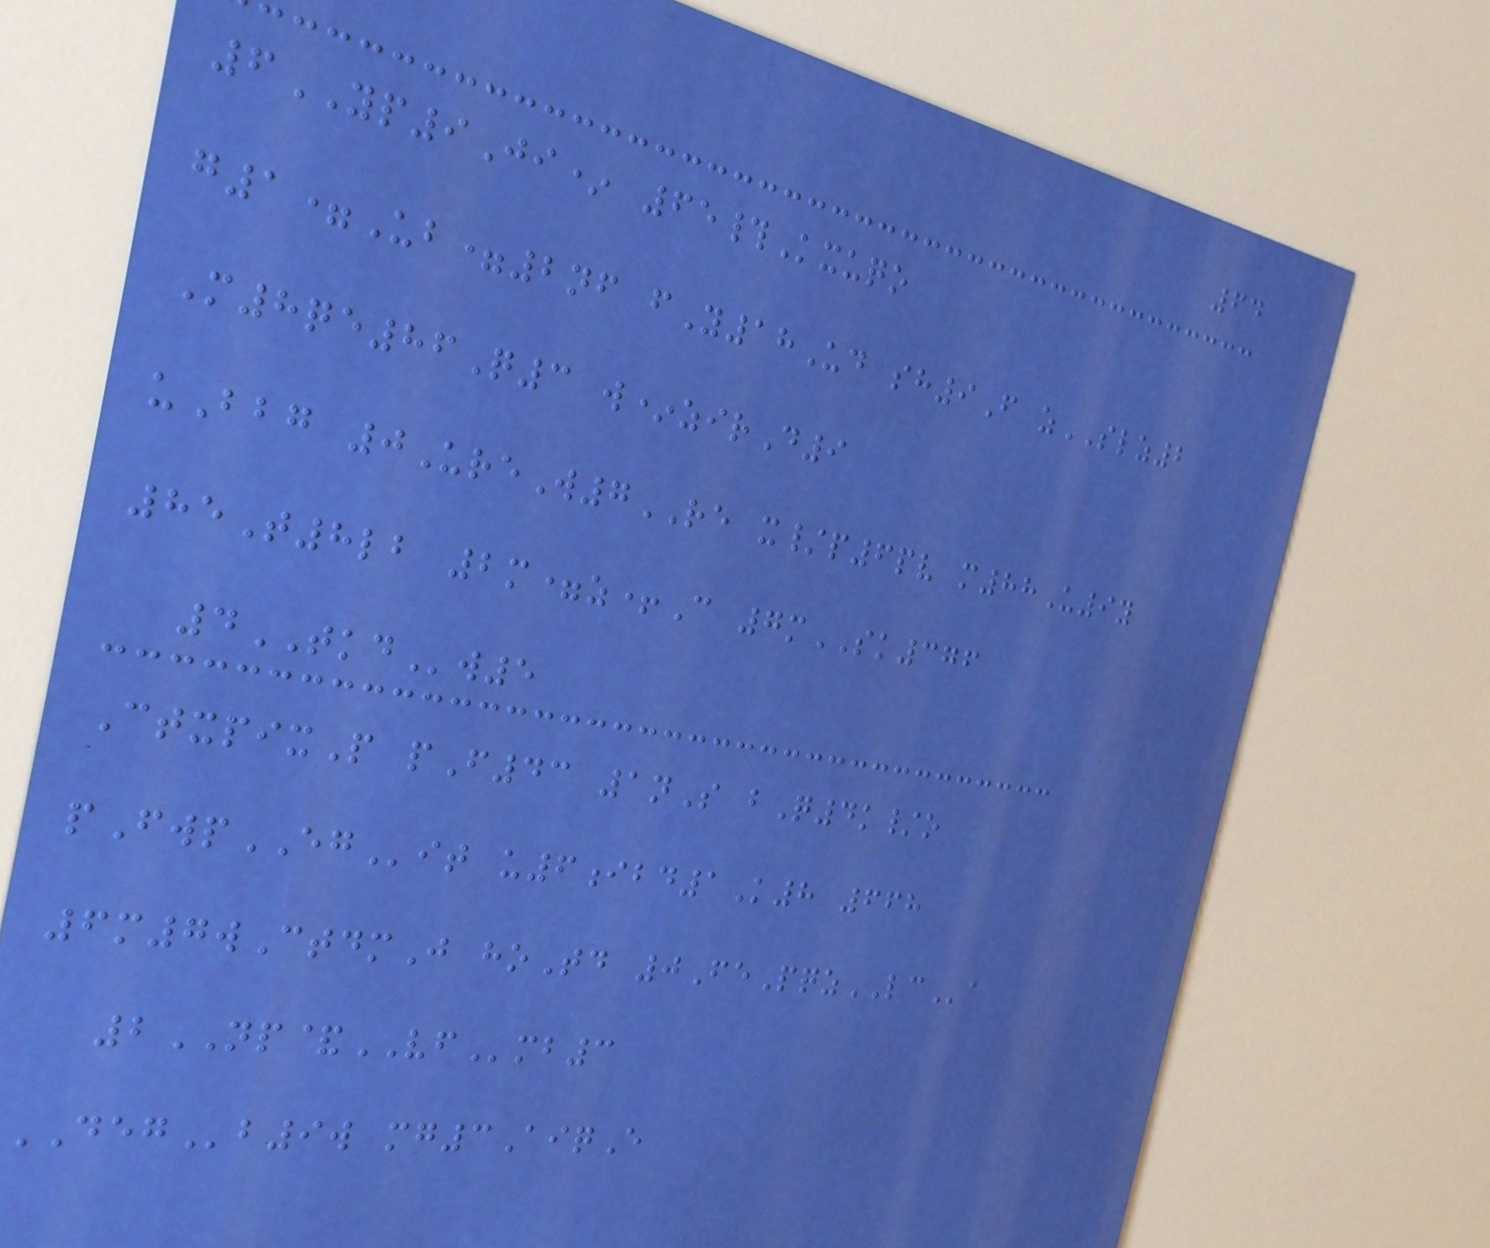64
6YP9Ji* 65#Kxuqo
g1=Ub=2nf fY18Ud sh9F zSLZ2
M8qe86Q3 w*zirD9
uBbg 0UreW7RE x/p6pv m88U9y
85T8lb 2m=z+C 7mSK376
4TKDw5
CtxpixP pF43 1nS bQ4k/o
pFwpEGit u6ibd1K8 668
6m7wCtdmJ hoTd 0FePqzLCa
2NP&VFmb3
DEGb9w mg3AiqE
